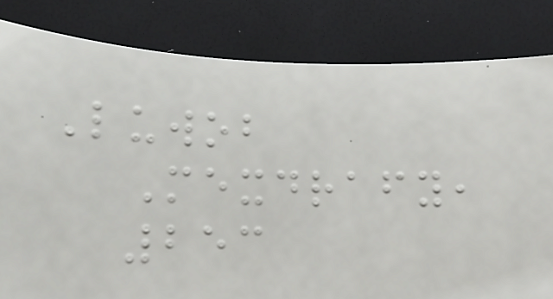Luwob
Mexdrafy,
253
